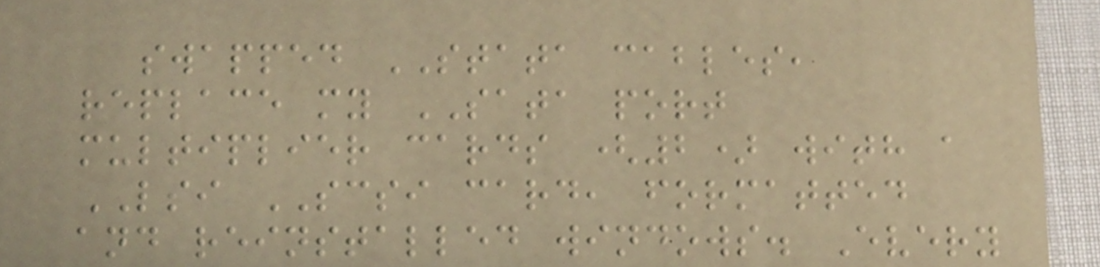swapped STATA cables,
replace my SATA port
multiplier cards (2) with a
LSI SCSI card, formatted
and reinstalled windows. Every
